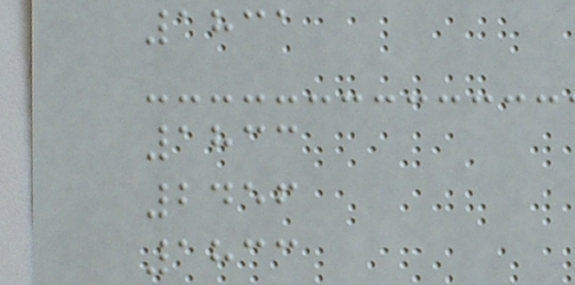1831
1833
2456
1833
